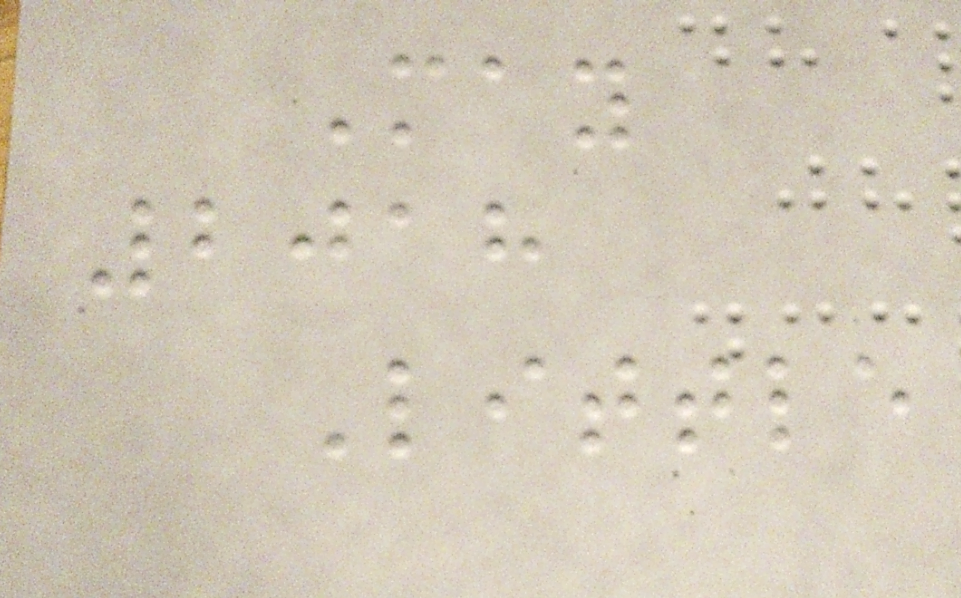May
2018
Little
